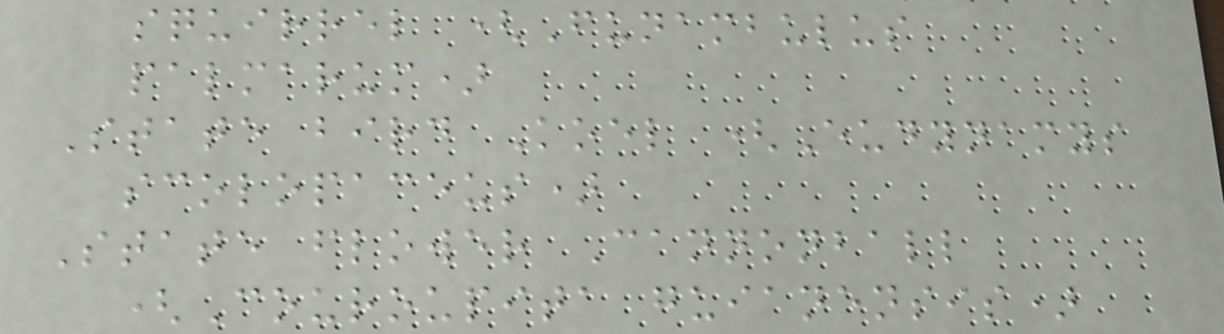squirrel (Funambulus
palmarum)
State bird Koel (Eudynamys
scolopaceus)
State flower Cannonball
(Couroupita guianensis)
